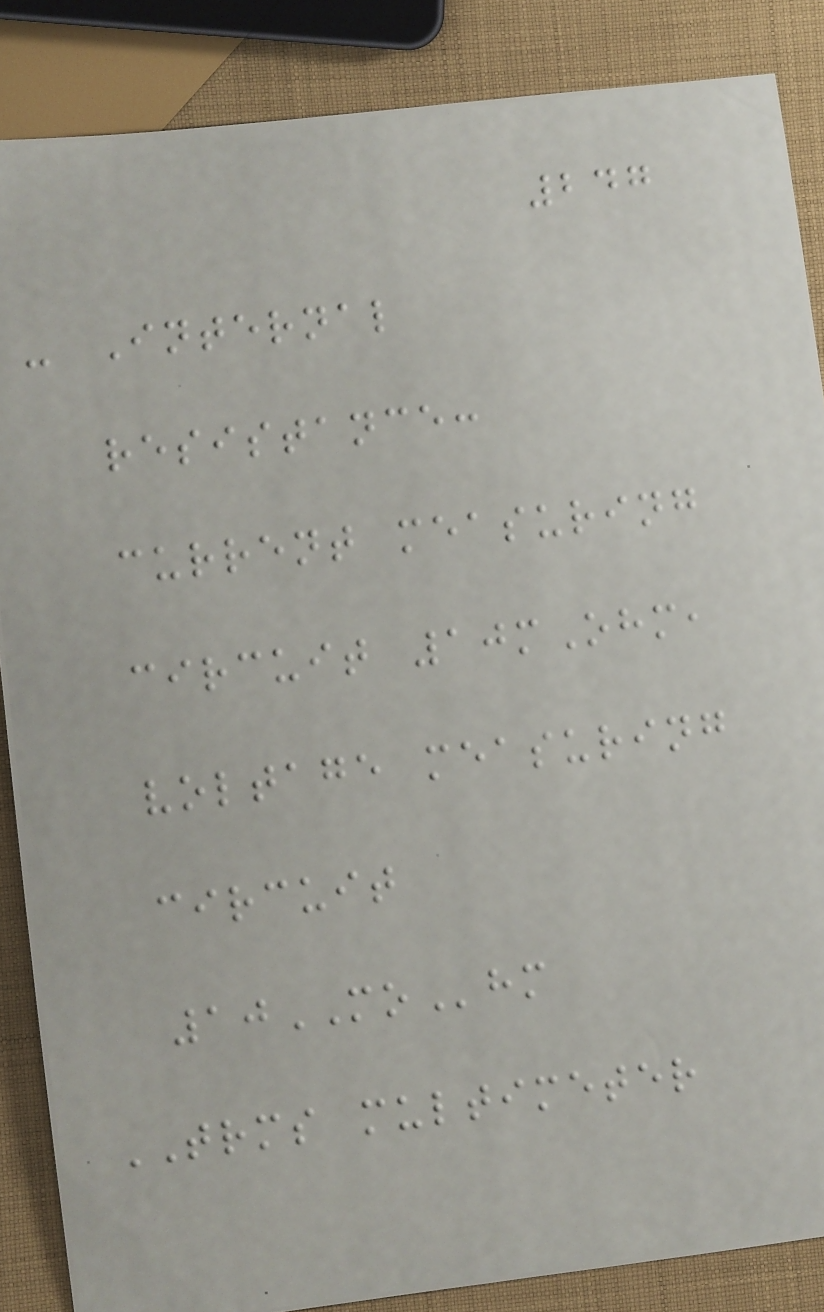247
- Internal
resistance:
current measuring
circuit 10mOhm,
voltage measuring
circuit
10MOhm
TRMS multimeter
